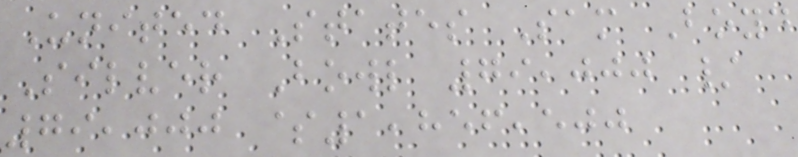United States Sam Boyd
Silver Bowl 79,000 /
79,000 $1,856,500
